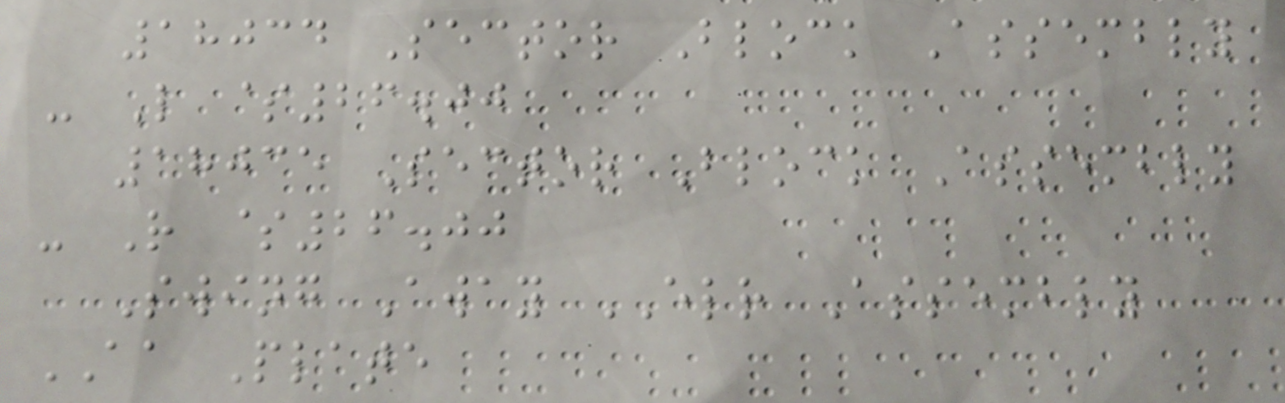18034 Sector Block Assembly
- L $26.00
18035 Sector Block Assembly
- R $26.00
Swing Away ELR Assembly
AA Plate
